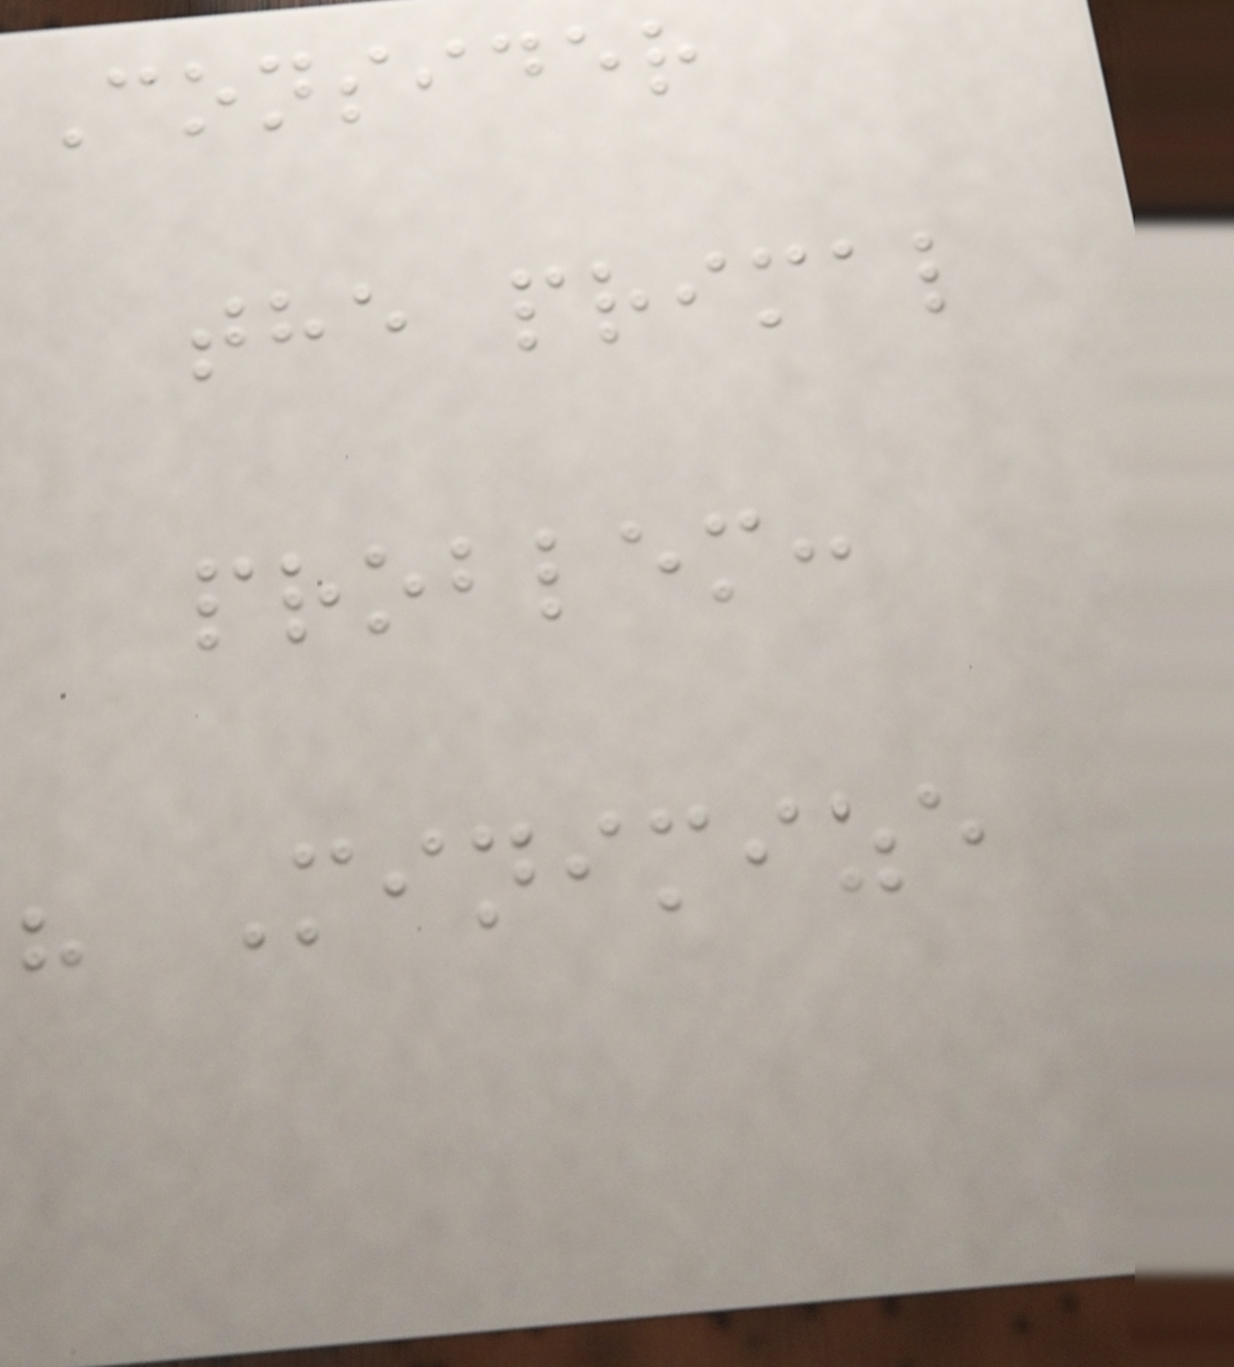Consider
the primal
problem:
" Minimize
